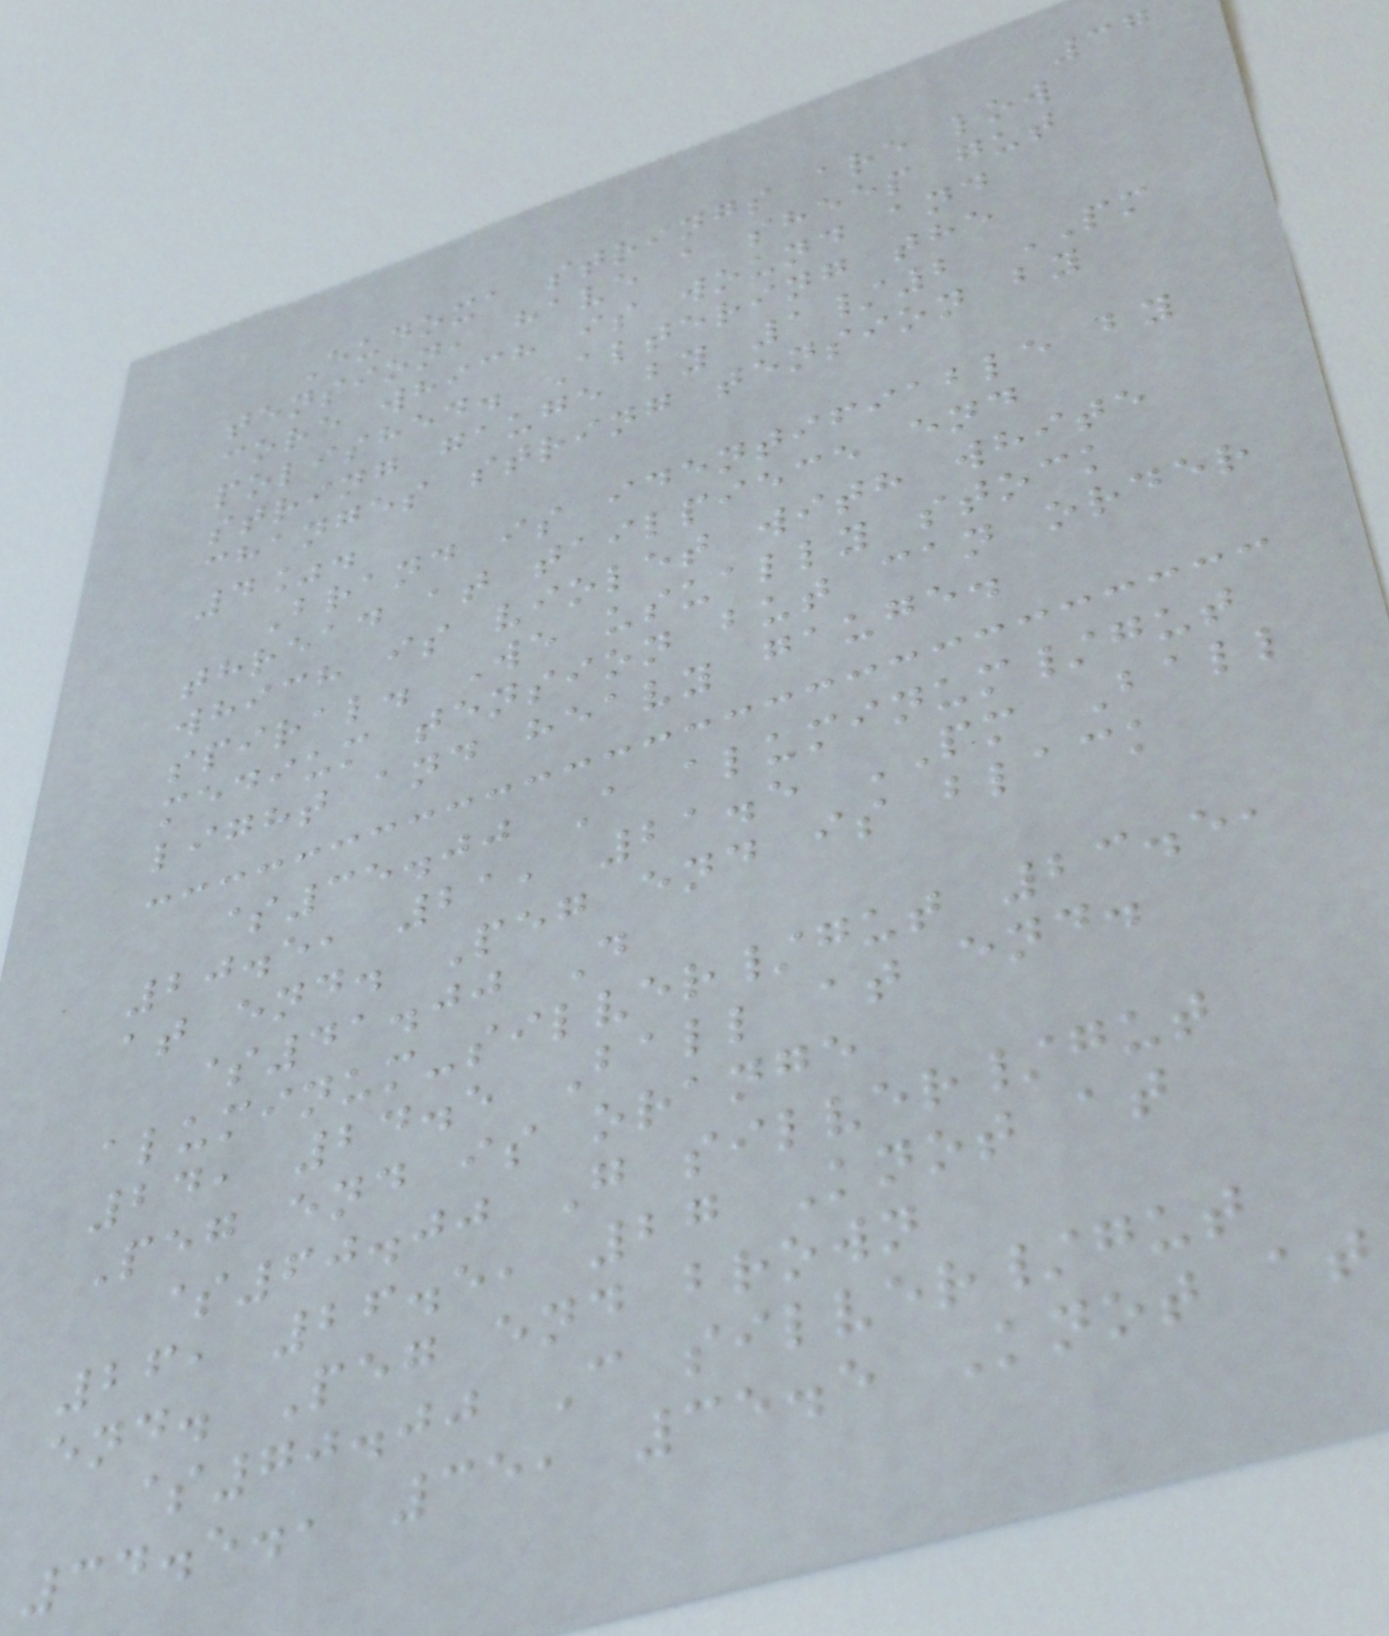37
Eudoxa strings are low
tension, have a sheep gut
core which is wound and
polished. Altering the
string gauge by 1/2 PM
changes string tension by
4%.
Brand is identifiable by
thread at tailpiece end
which is violet with white
spiral. We usually stock
medium tension but can order
light and heavy gauge.
$35.00 A aluminum/gut
20.5, 21, 21.5 PM Ball
at end. Peg end is black
$41.00 D
aluminum-silver/gut 23.5,
24, 24.5 Ball at end.
Peg end is orange
$60.00 G silver/gut
26, 26.5, 27 Knot at
end. Peg end brown
$70.00 C silver/gut
34.5., 35, 35.5 Knot at
